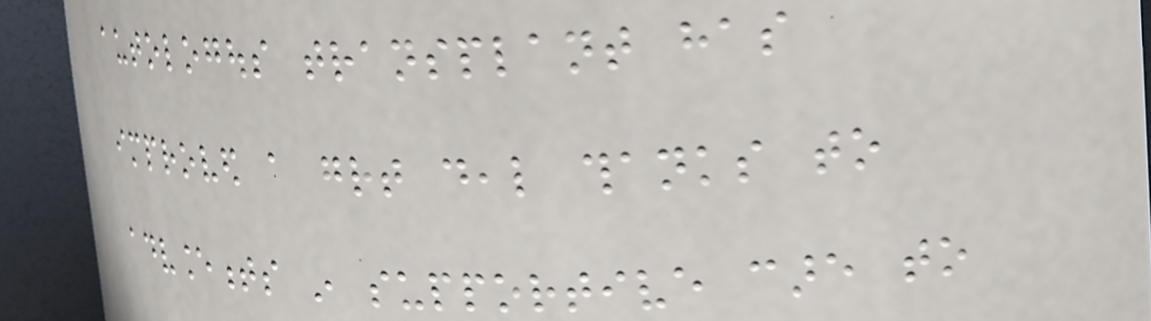autologous transplant has
improved a great deal thanks to
advancements in supportive care to
